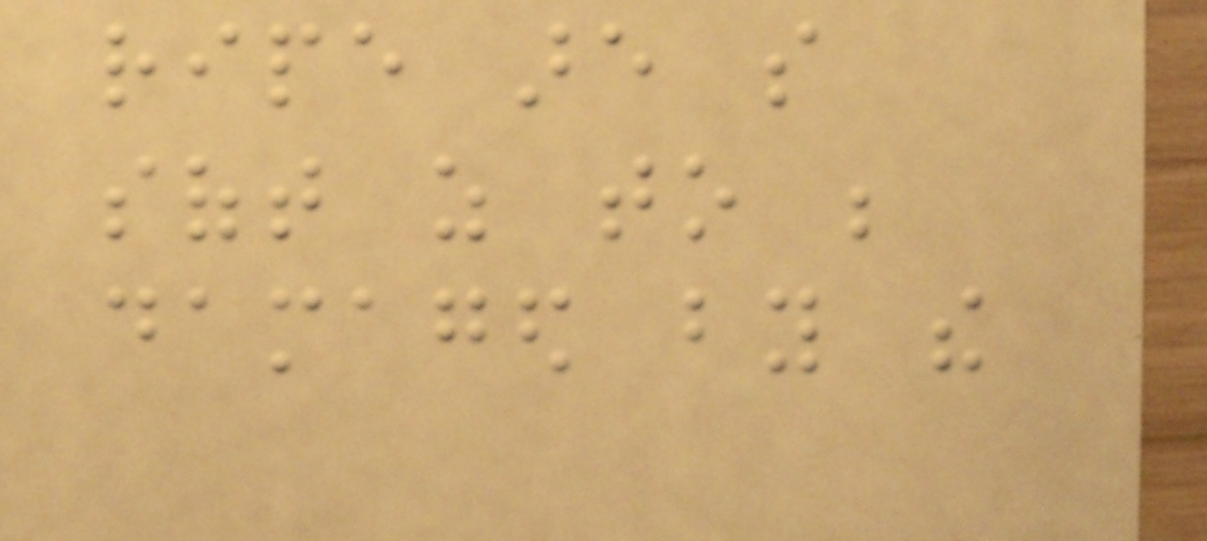ripe are so
soft as to be
damaged by the
